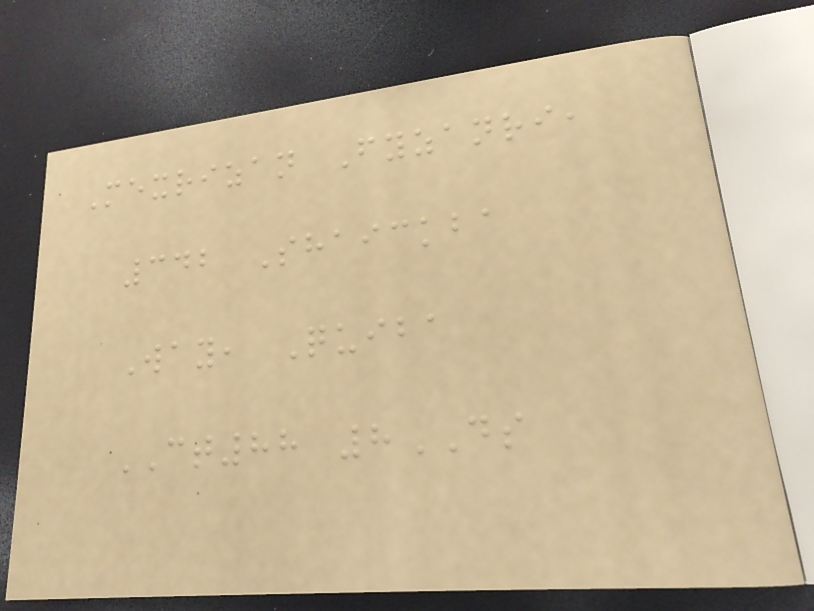Mexrizan Fyzanri,
342 Shaickba
Way, Quiba
CT88 8DS
